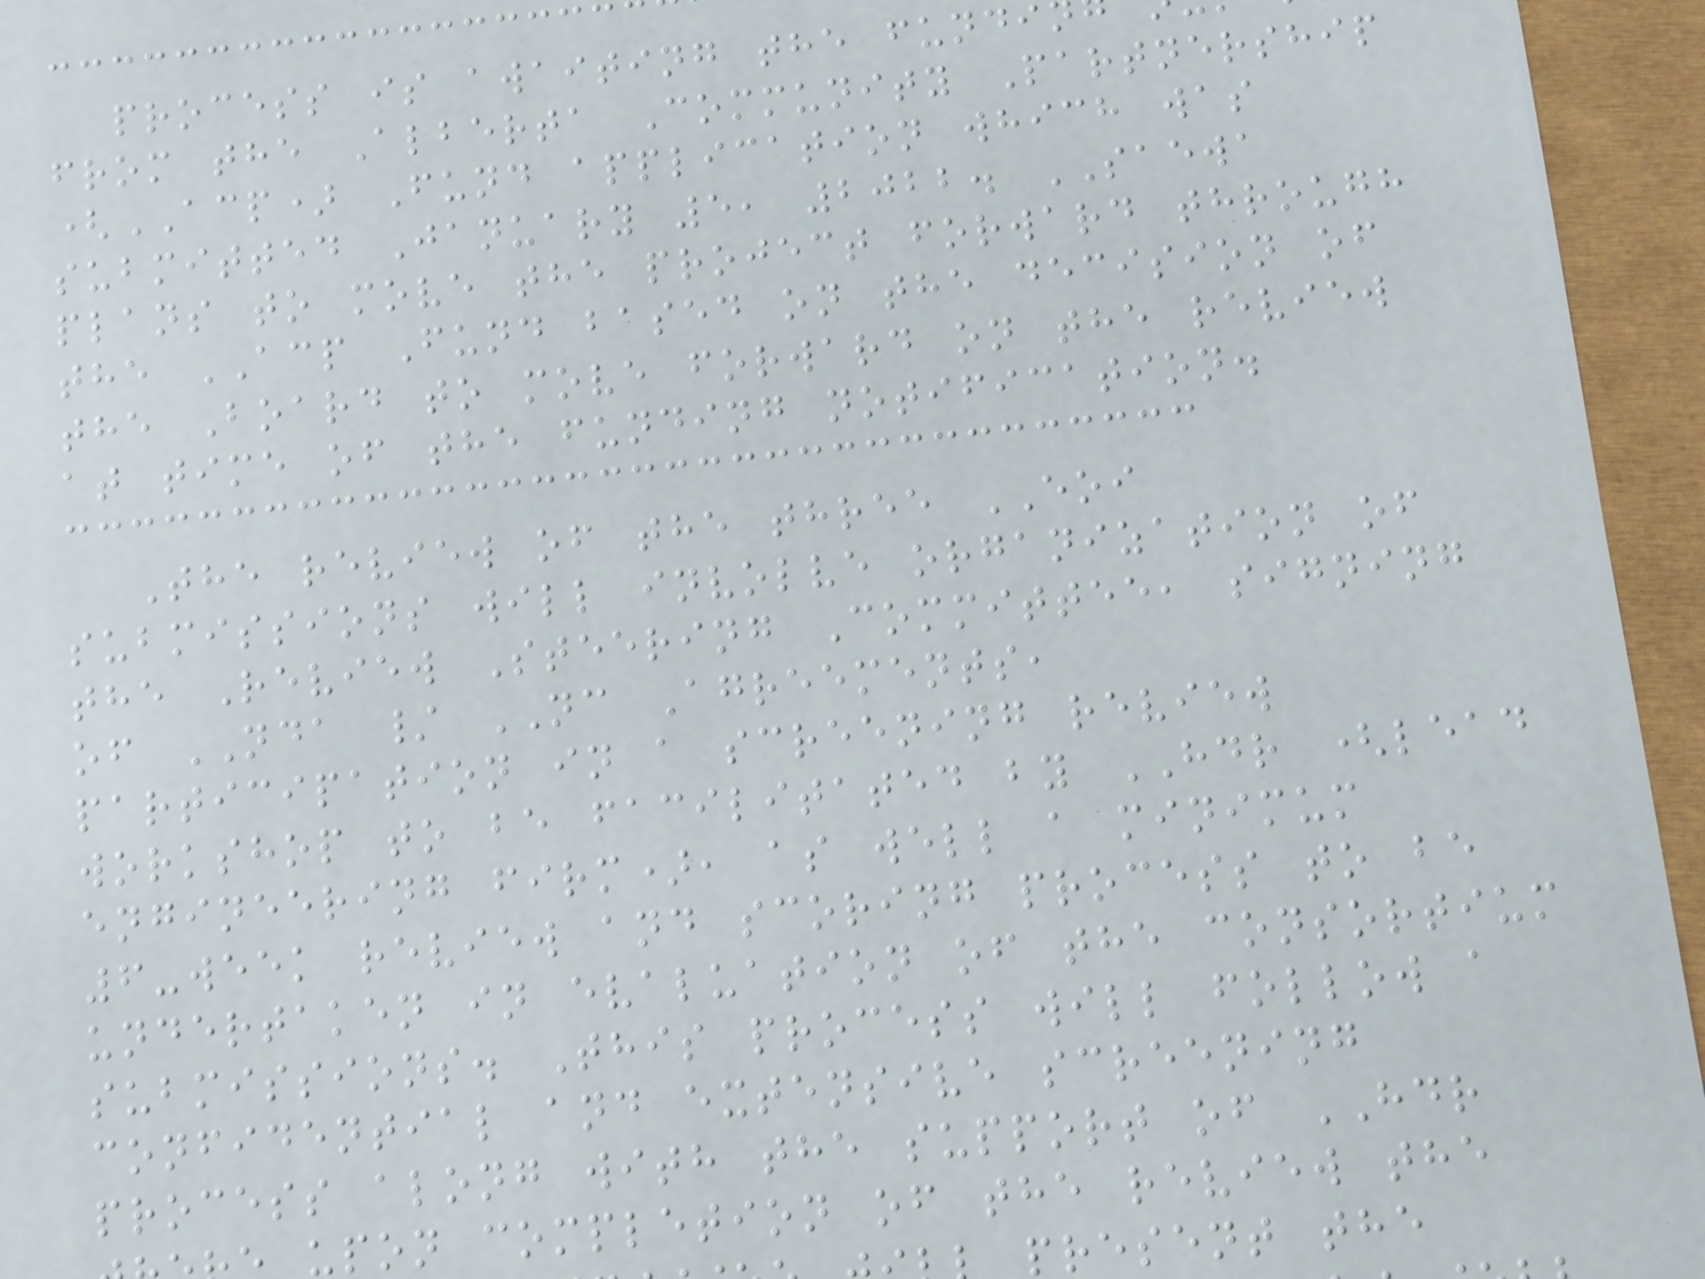process is awaiting the fundi
from the Alberta Community Partnership
(ACP) Fund application which was
submitted January 5, 2022. SAEWA
plans to move the project forward through
the ACP Fund based on the decision of
the Board to move forward on the review
at time of the funding notification.
The review of the three EOI
submissions will involve organization of
the Review Steering Committee, signing
of NDA / NC Agreements,
participation in a screening review
workshop to be facilitated by HDR (lead
engineering firm), as well a minimum
6-week review and scoring process to be
undertaken in evaluation of the consortium
submissions. This process will follow a
confidential and extensive screening
process along with the support of HDR
upon completion of the review the
present the
